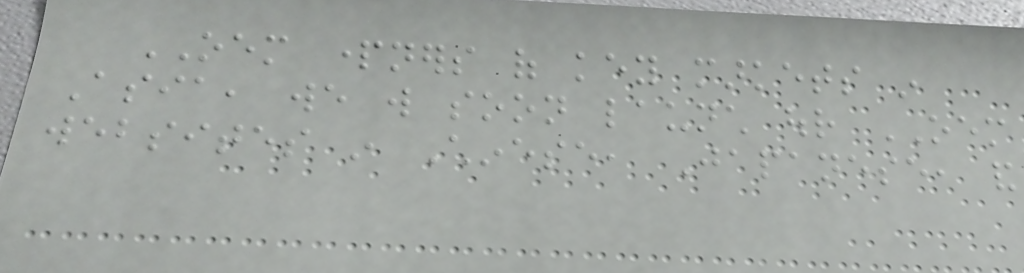OEM partners of key markets in
Asia, we will soon launch our OEM
websites in Chinese, Japanese, and
